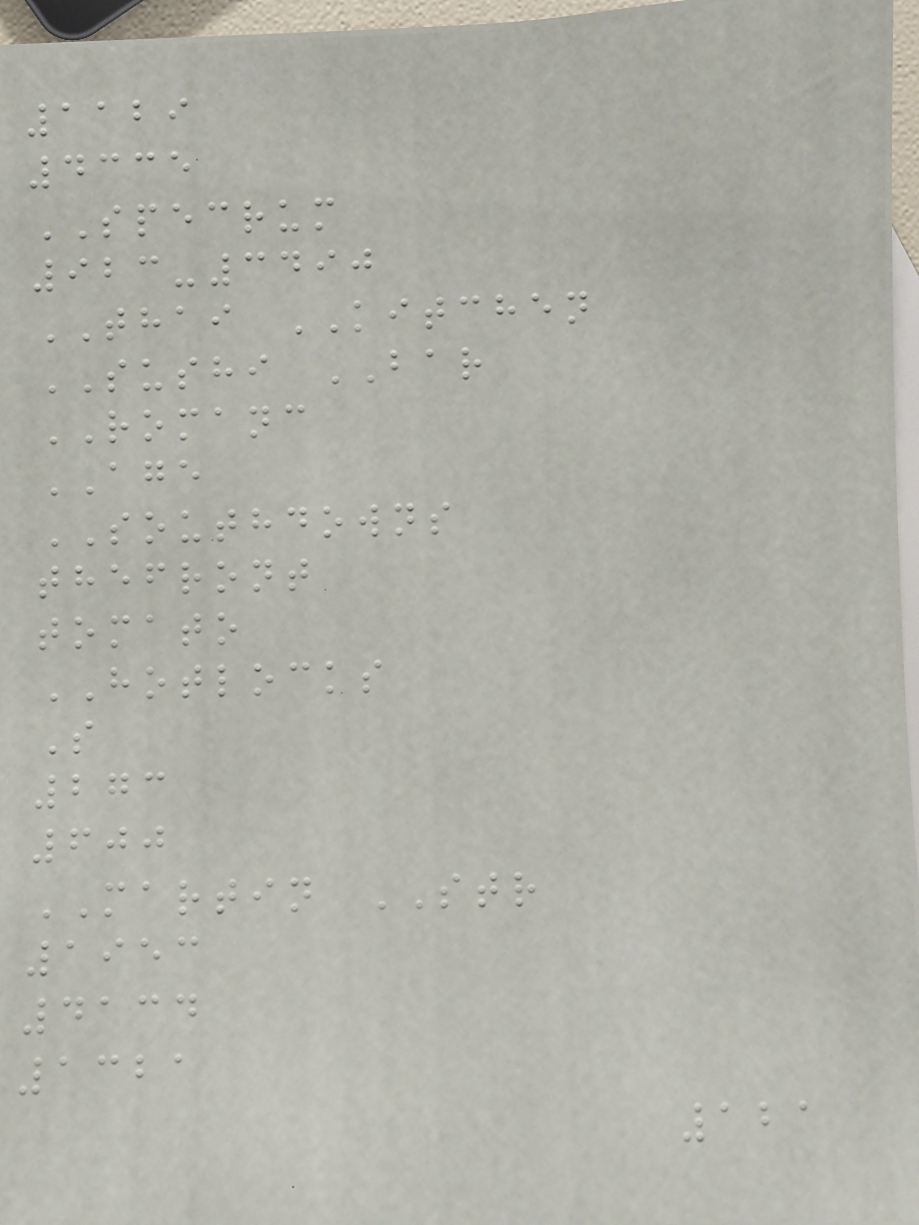1129
4335
SPECRUM
923-3490
THAI KITCHEN
SUSHI BAR
ROMANC
AGE
SOUTHDOWNS
thefront
tomato
HOTLOCKS
S
273
600
MARTIN STR
1953
4134
1321
121
